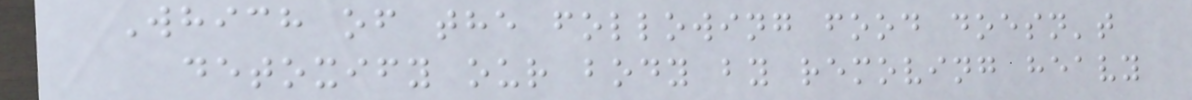Which of the following food doesn't
detoxify our body by removing heavy
